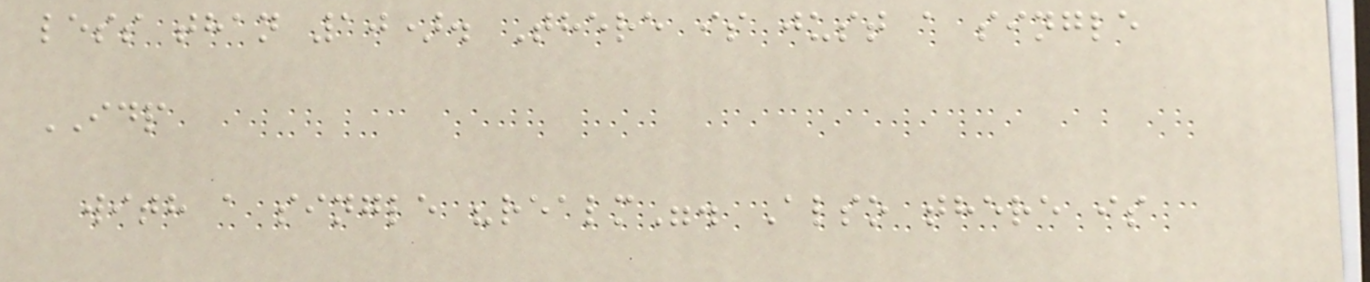less than 10). There is just a single
IDP
with a single "realm". Also there is
